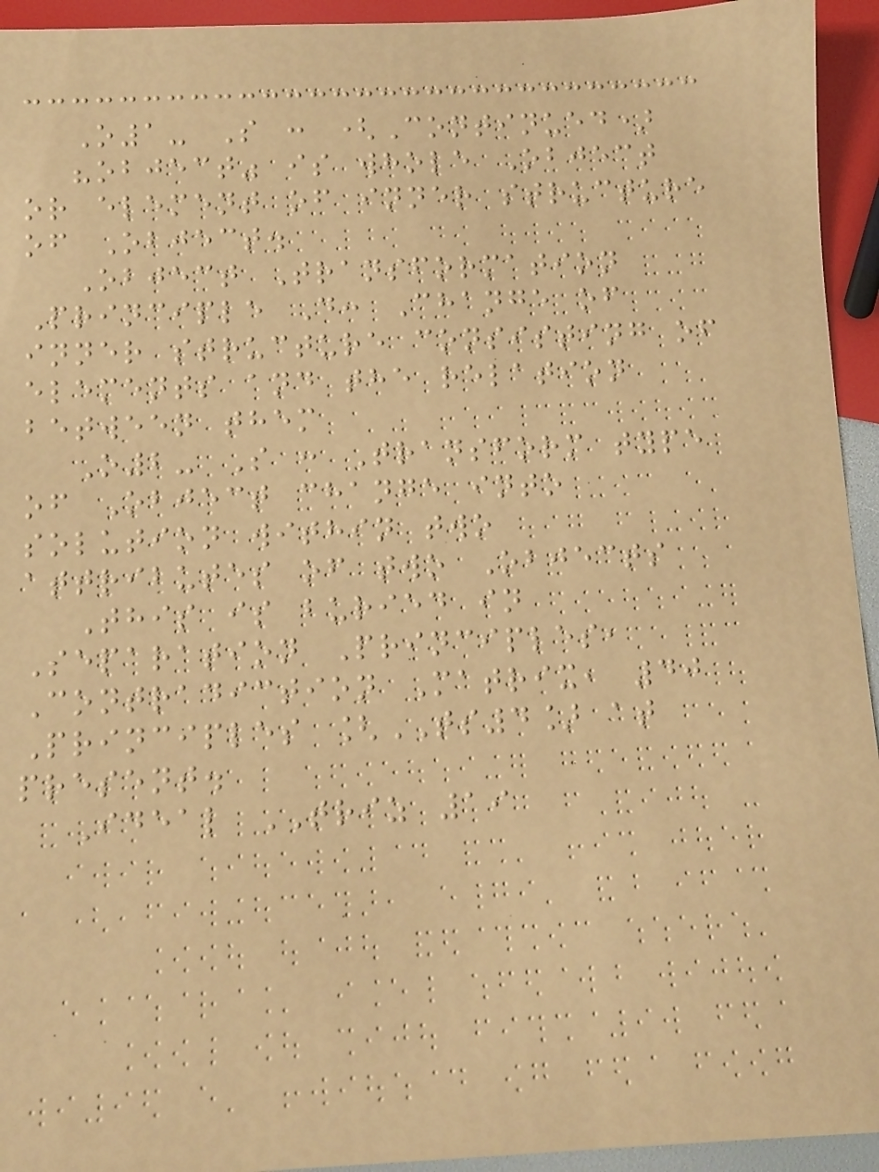O1- S : (Continued)
"object" is whole Object
or element of inner structure
of Object.
Object Transformation
Principle D: Change of
inner structure consisting of
elements and the relation
between them
O2- S : Transform type
of Object change into
solution within two
attributes of two Objects
This is buried in
Separation Principles,
Contradiction Matrix, 40
Principles [TS4] at
present.
Ideal TRIZ 19
